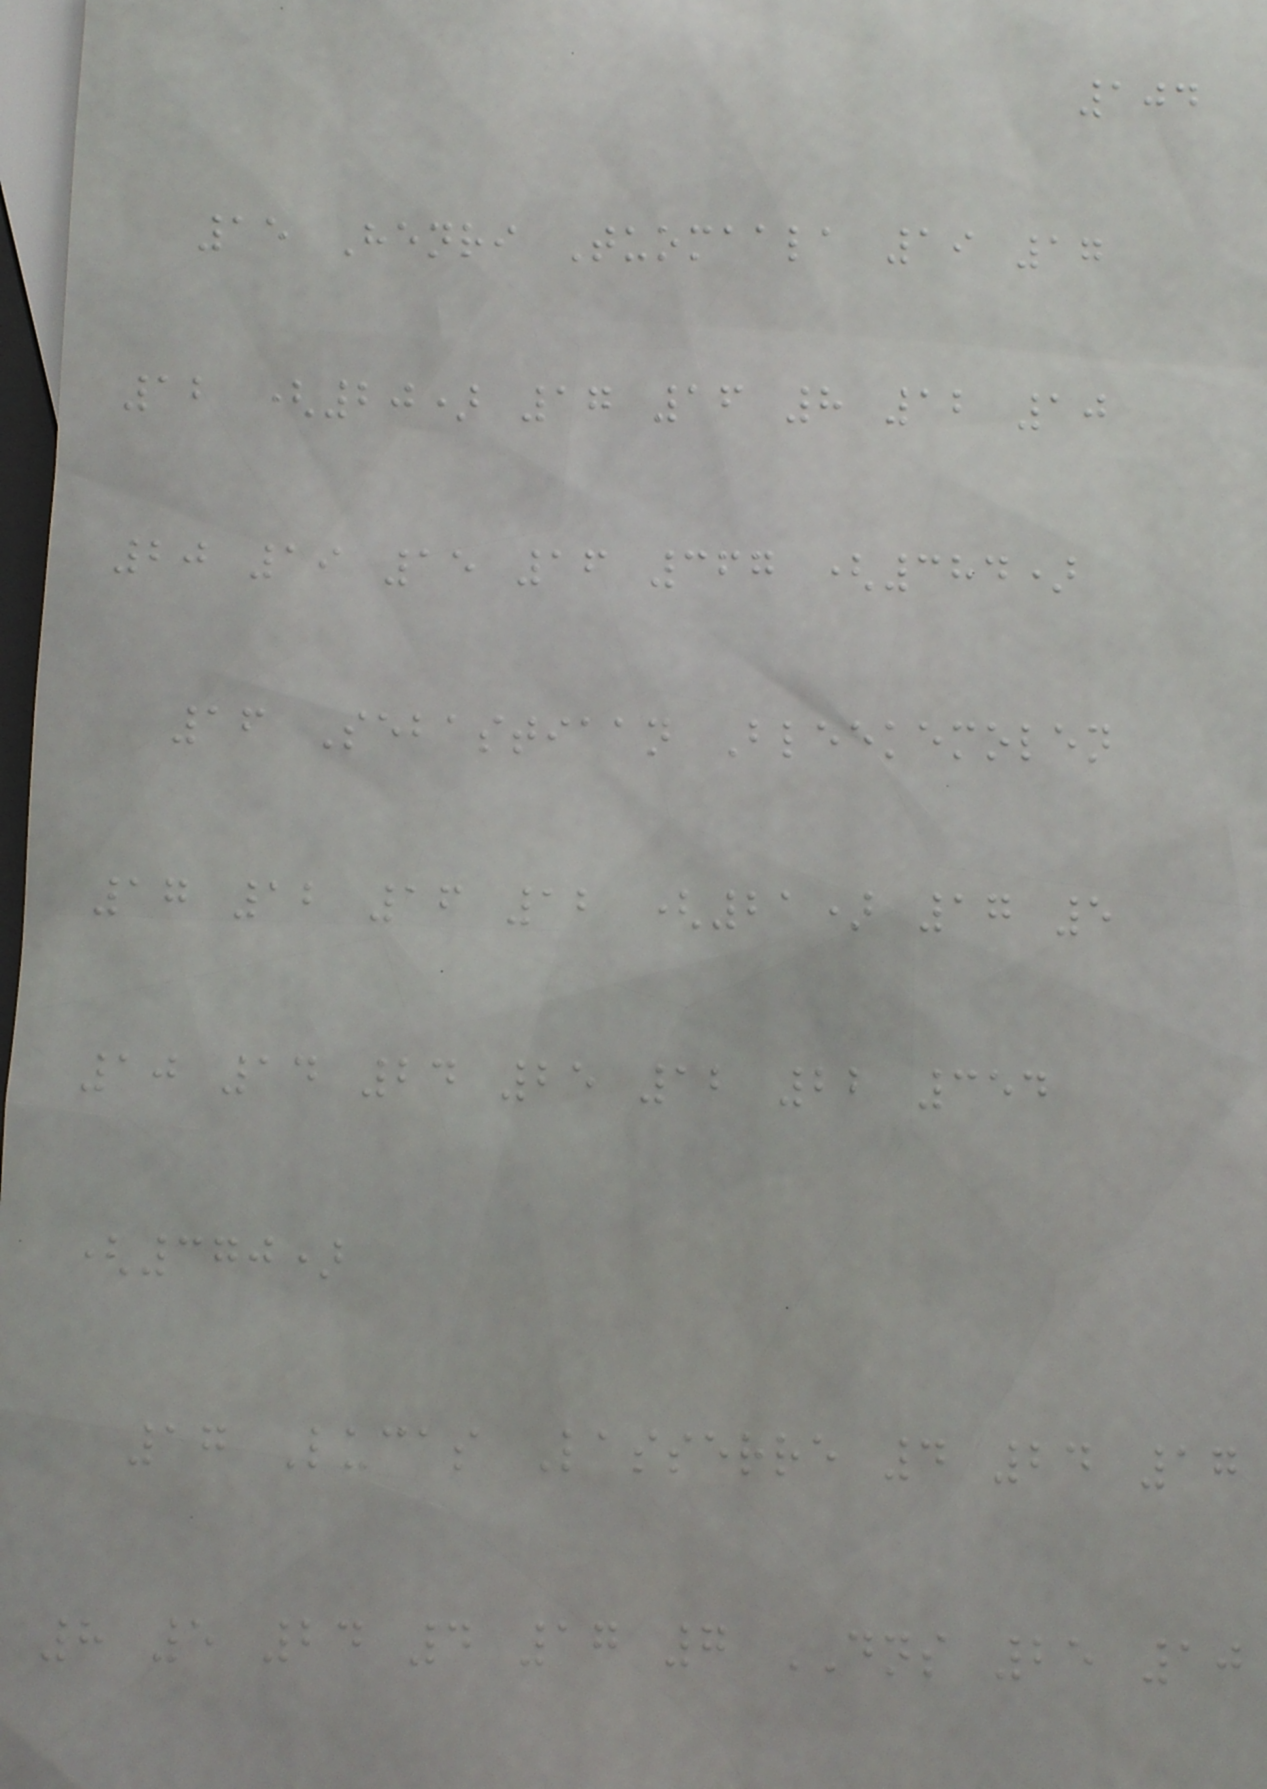104
15 Henri Tuomaala 19 17
12 (20) 17 16 8 12 10
20 19 15 16 367 (384)
16 Sebastiaan Bleekemolen
17 12 16 12 (21) 17 5
10 14 24 25 12 22 354
(370)
17 Lucas Lasserre 4 24 17
8 5 24 4 17 7 DNS 25 10
